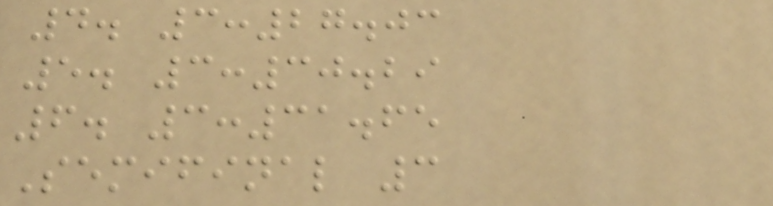4. 3:27.03
5. 3:30.29
6. 3:31.65
Semifinal 3
